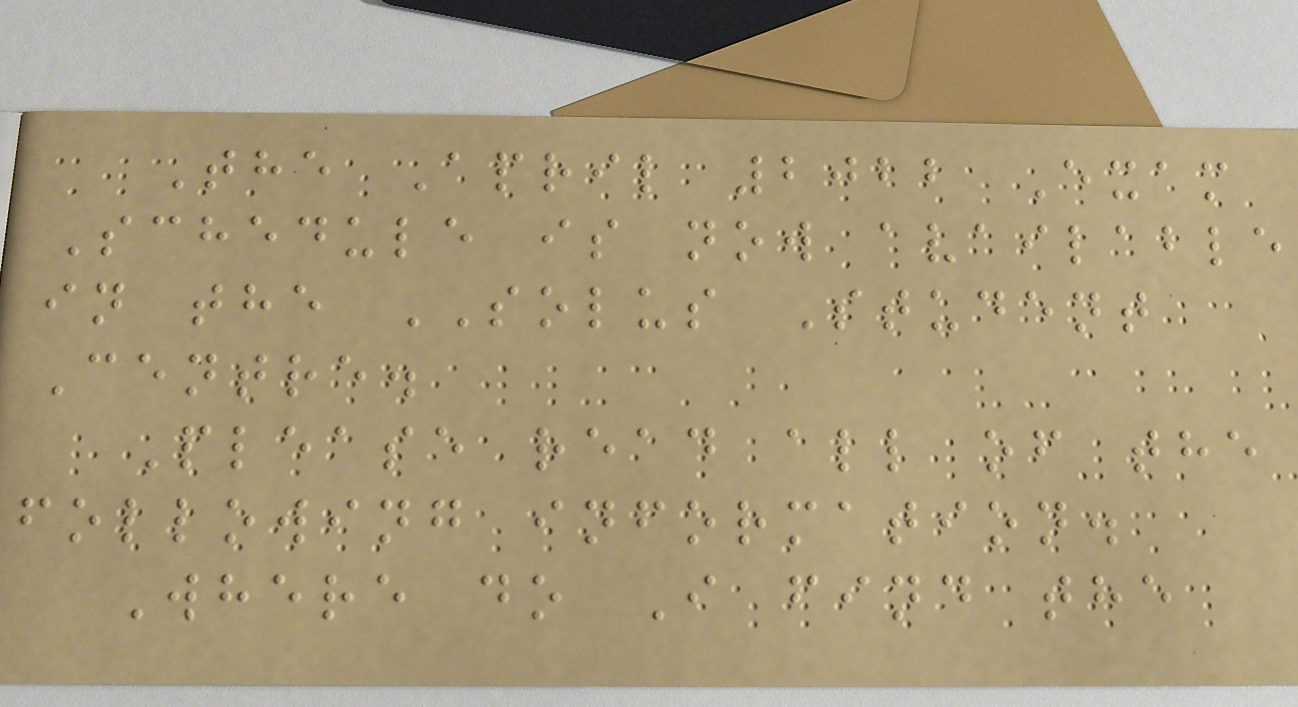The April 2022 Exam
Schedule is now available
in the SOLUS Student
Centre.
Please read all of the
following information.
Where do I find the
